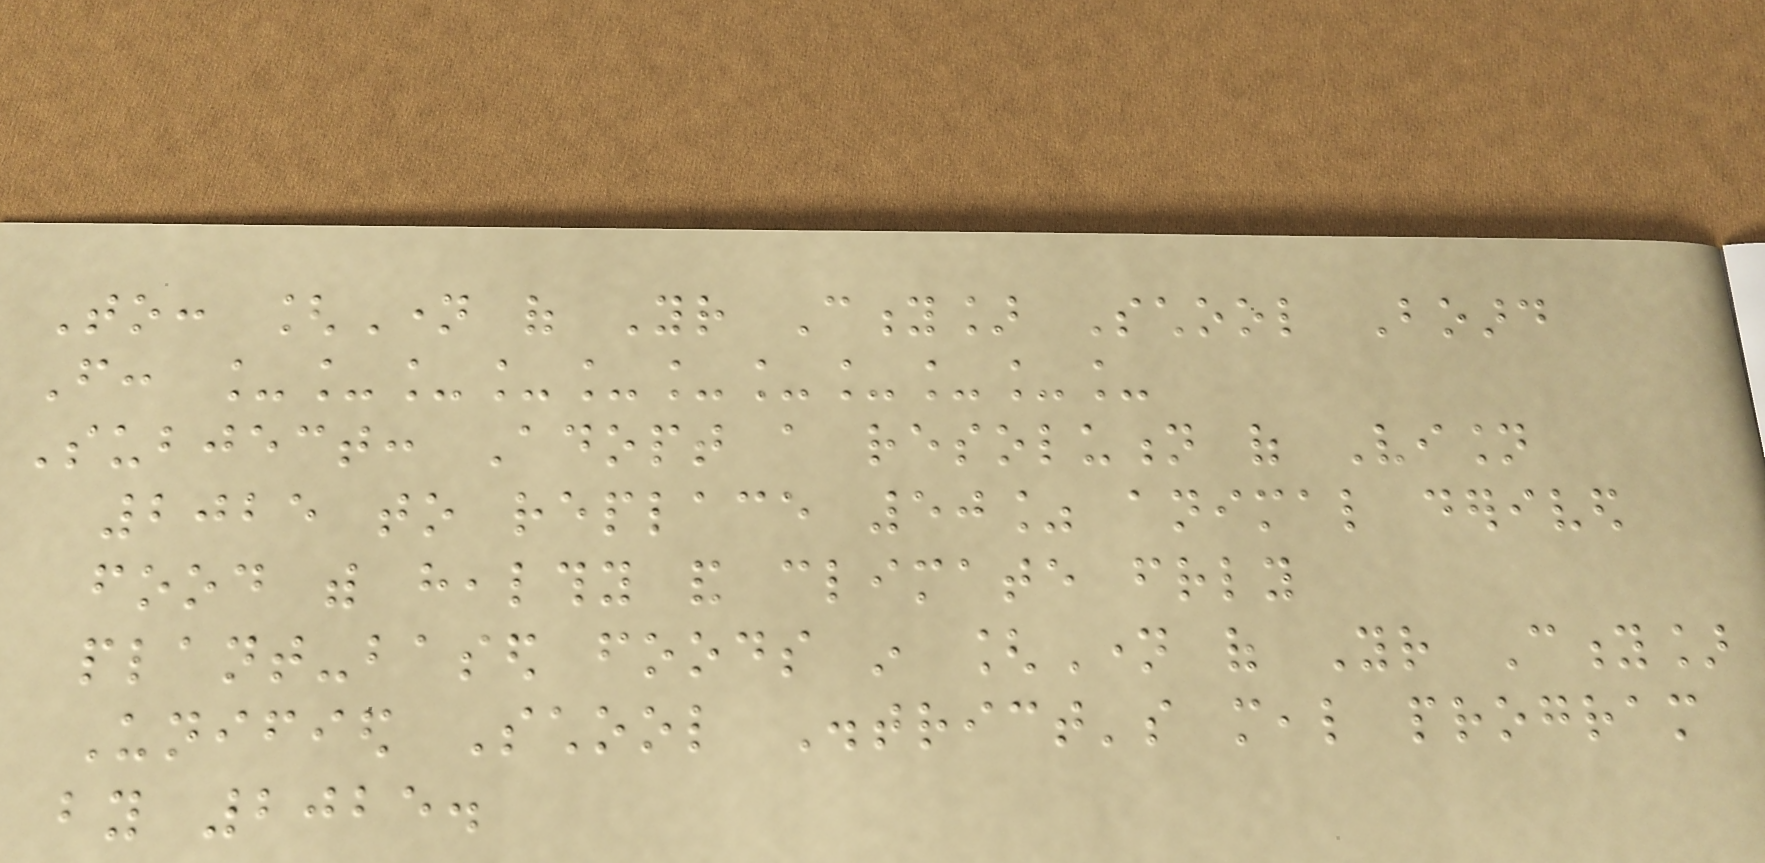To: [Name of Your City] School Board
From: ___________
Subject: Adopt a resolution of Vision
2025 to replace 50% animal derived
food with healthy and climate friendly
plant-based foods in [Name of Your City]
Unified School District's meal program
by 2025.
